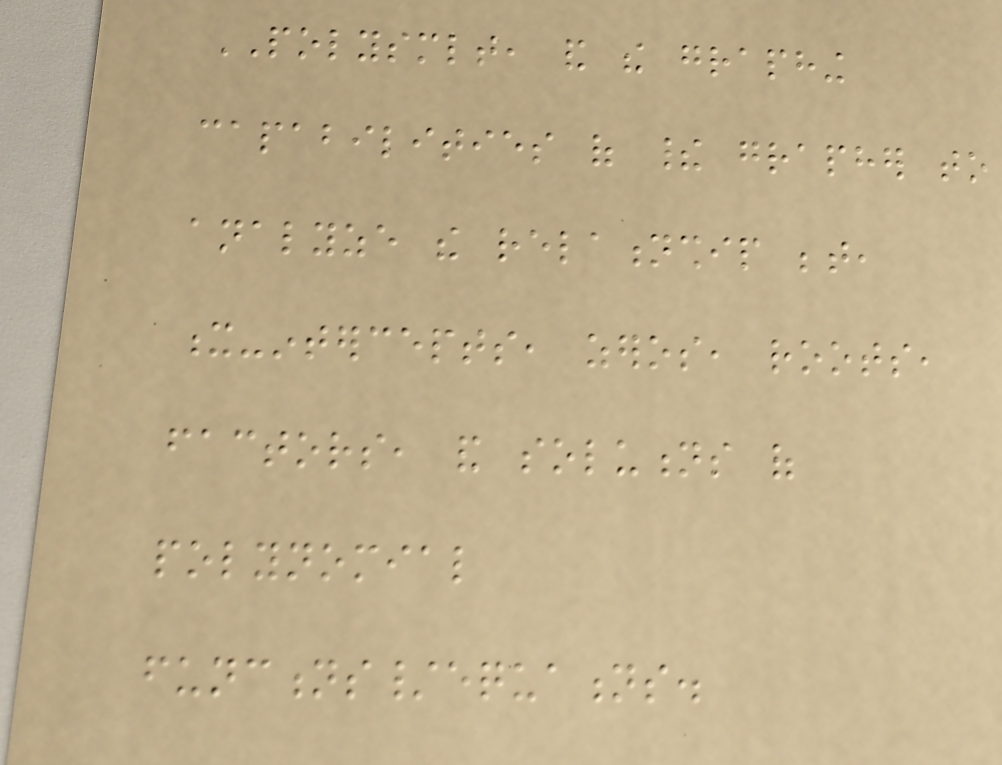POLYSMLT, and the graphing
capabilities of their grapher to
analyze the relationship between,
x-intercepts, zeros, roots,
factors, and solutions of
polynomial
functions/equations.
